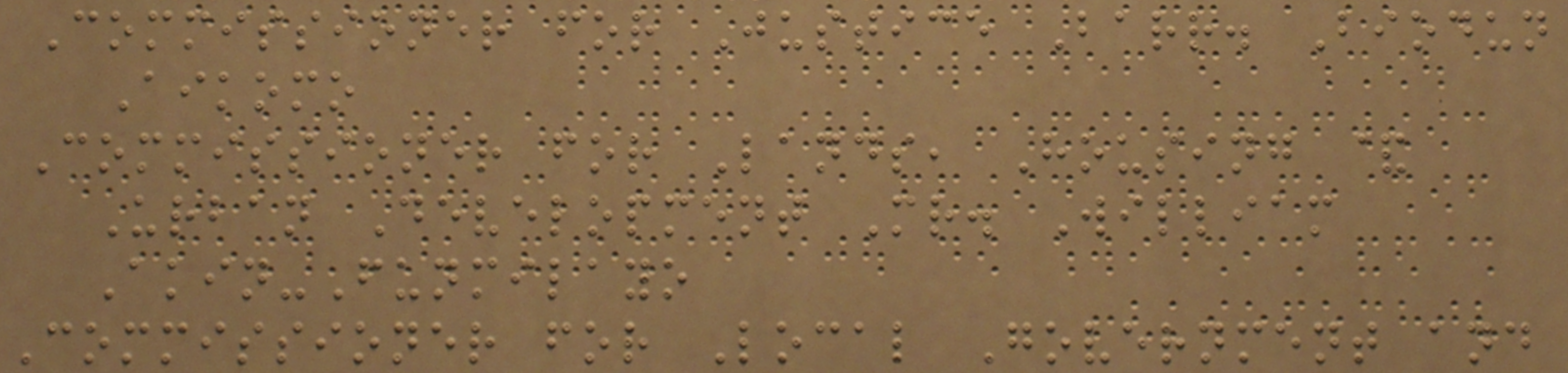Commissioner for Justice Barr. Biodun
Aikomo
Commissioner for Lands, Housing &
Urban Development Mr. William
Akin-Funmilayo
Commissioner for Local Government and
